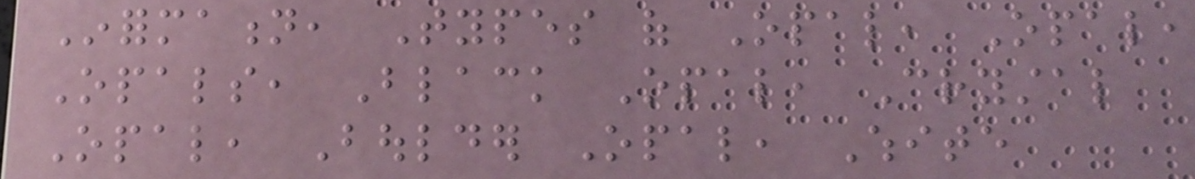Information, Types of Opal, Opal,
Opals, Black Opal, Crystal
Opal, Boulder Opal, White
